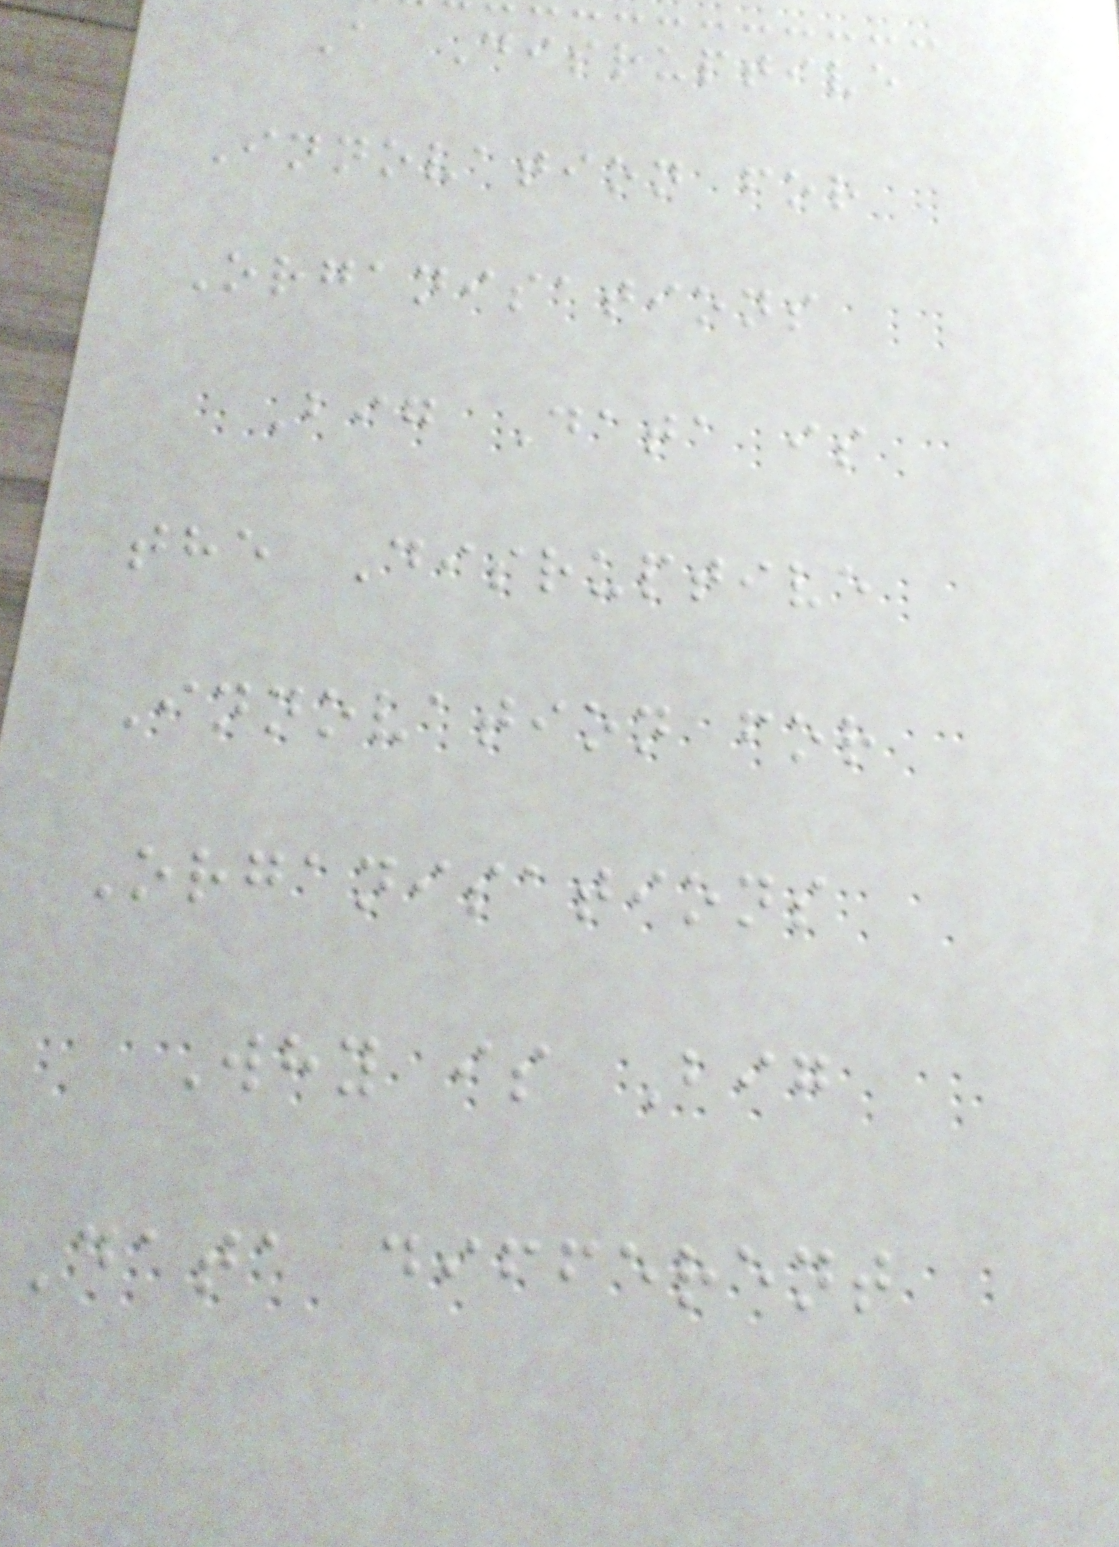A Disruptive
Innovation for
Organisations
Big Data is
the Disruptive
Innovation for
Organisations
Why is Big
Data different
